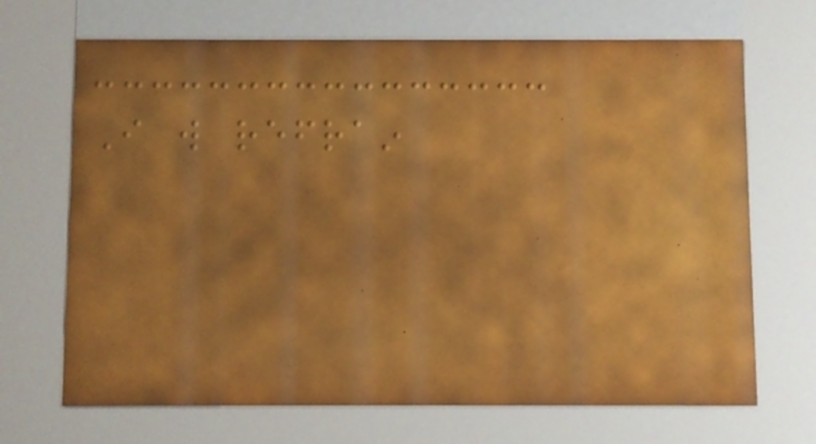I will refrain
